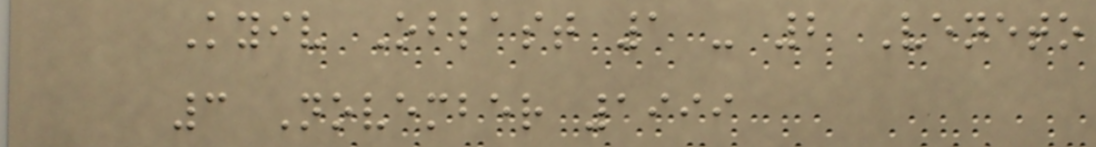Kyiv Oblast 1 - 2 Veneto
3 November 1999
